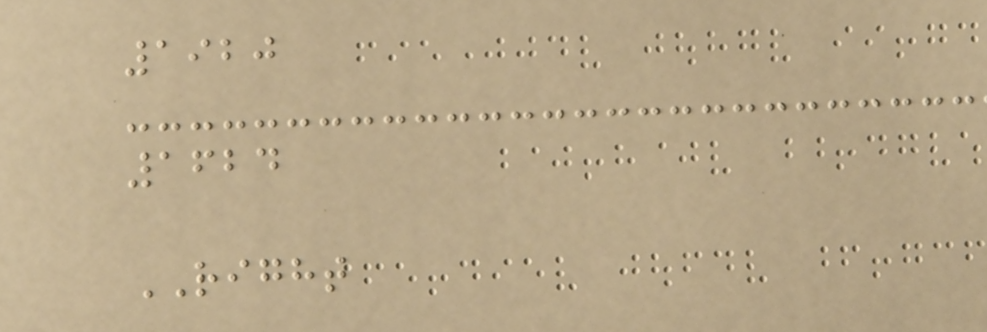1920
1624
RIGHT
